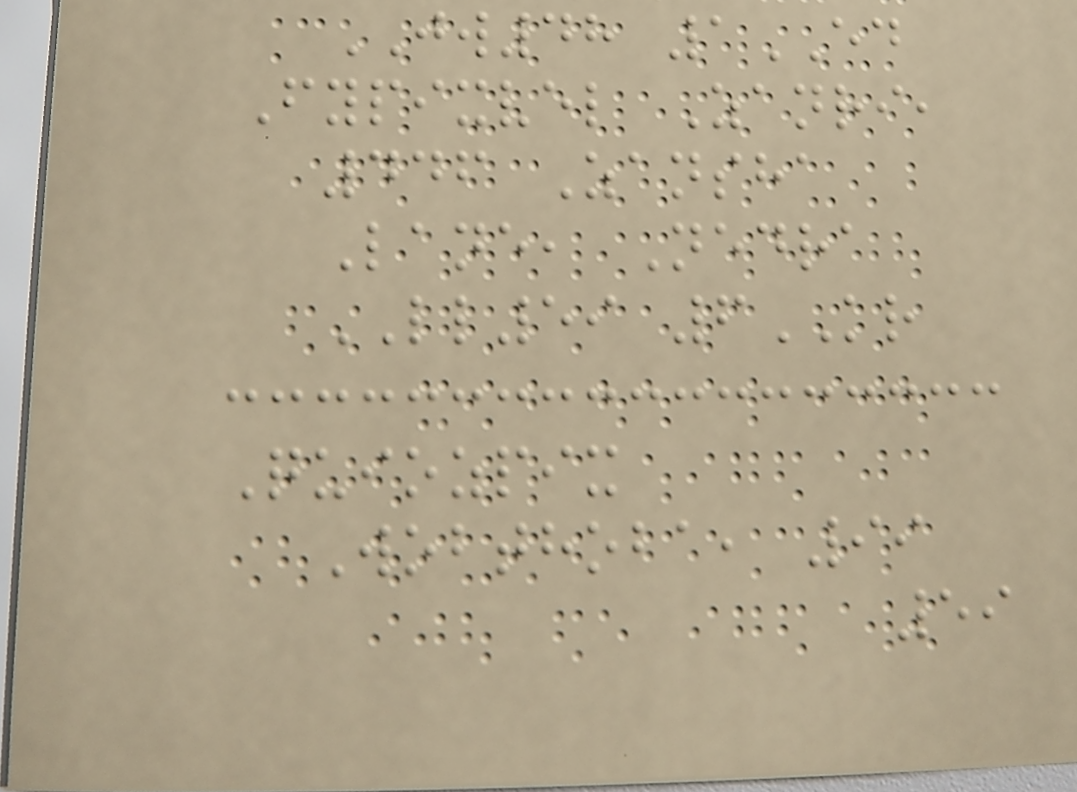JW48 1ED
Fypixvel Zanri,
446 Zansha
Lane, Nedra
LL59 6KR
Quiozpix
Wobthoba, 99
59
